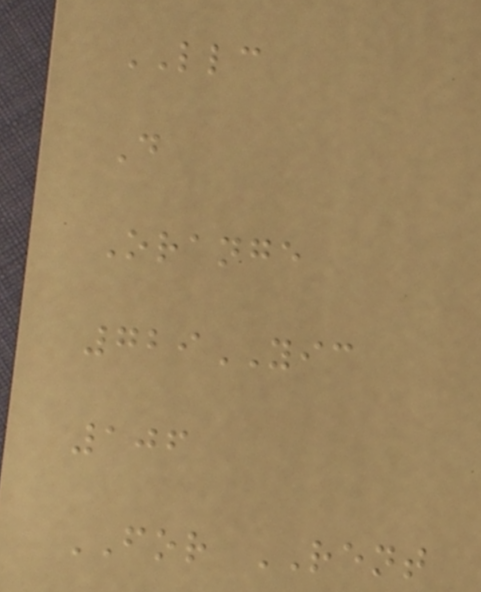LLC
D
Orange
729YIC
106
FOR RENT
